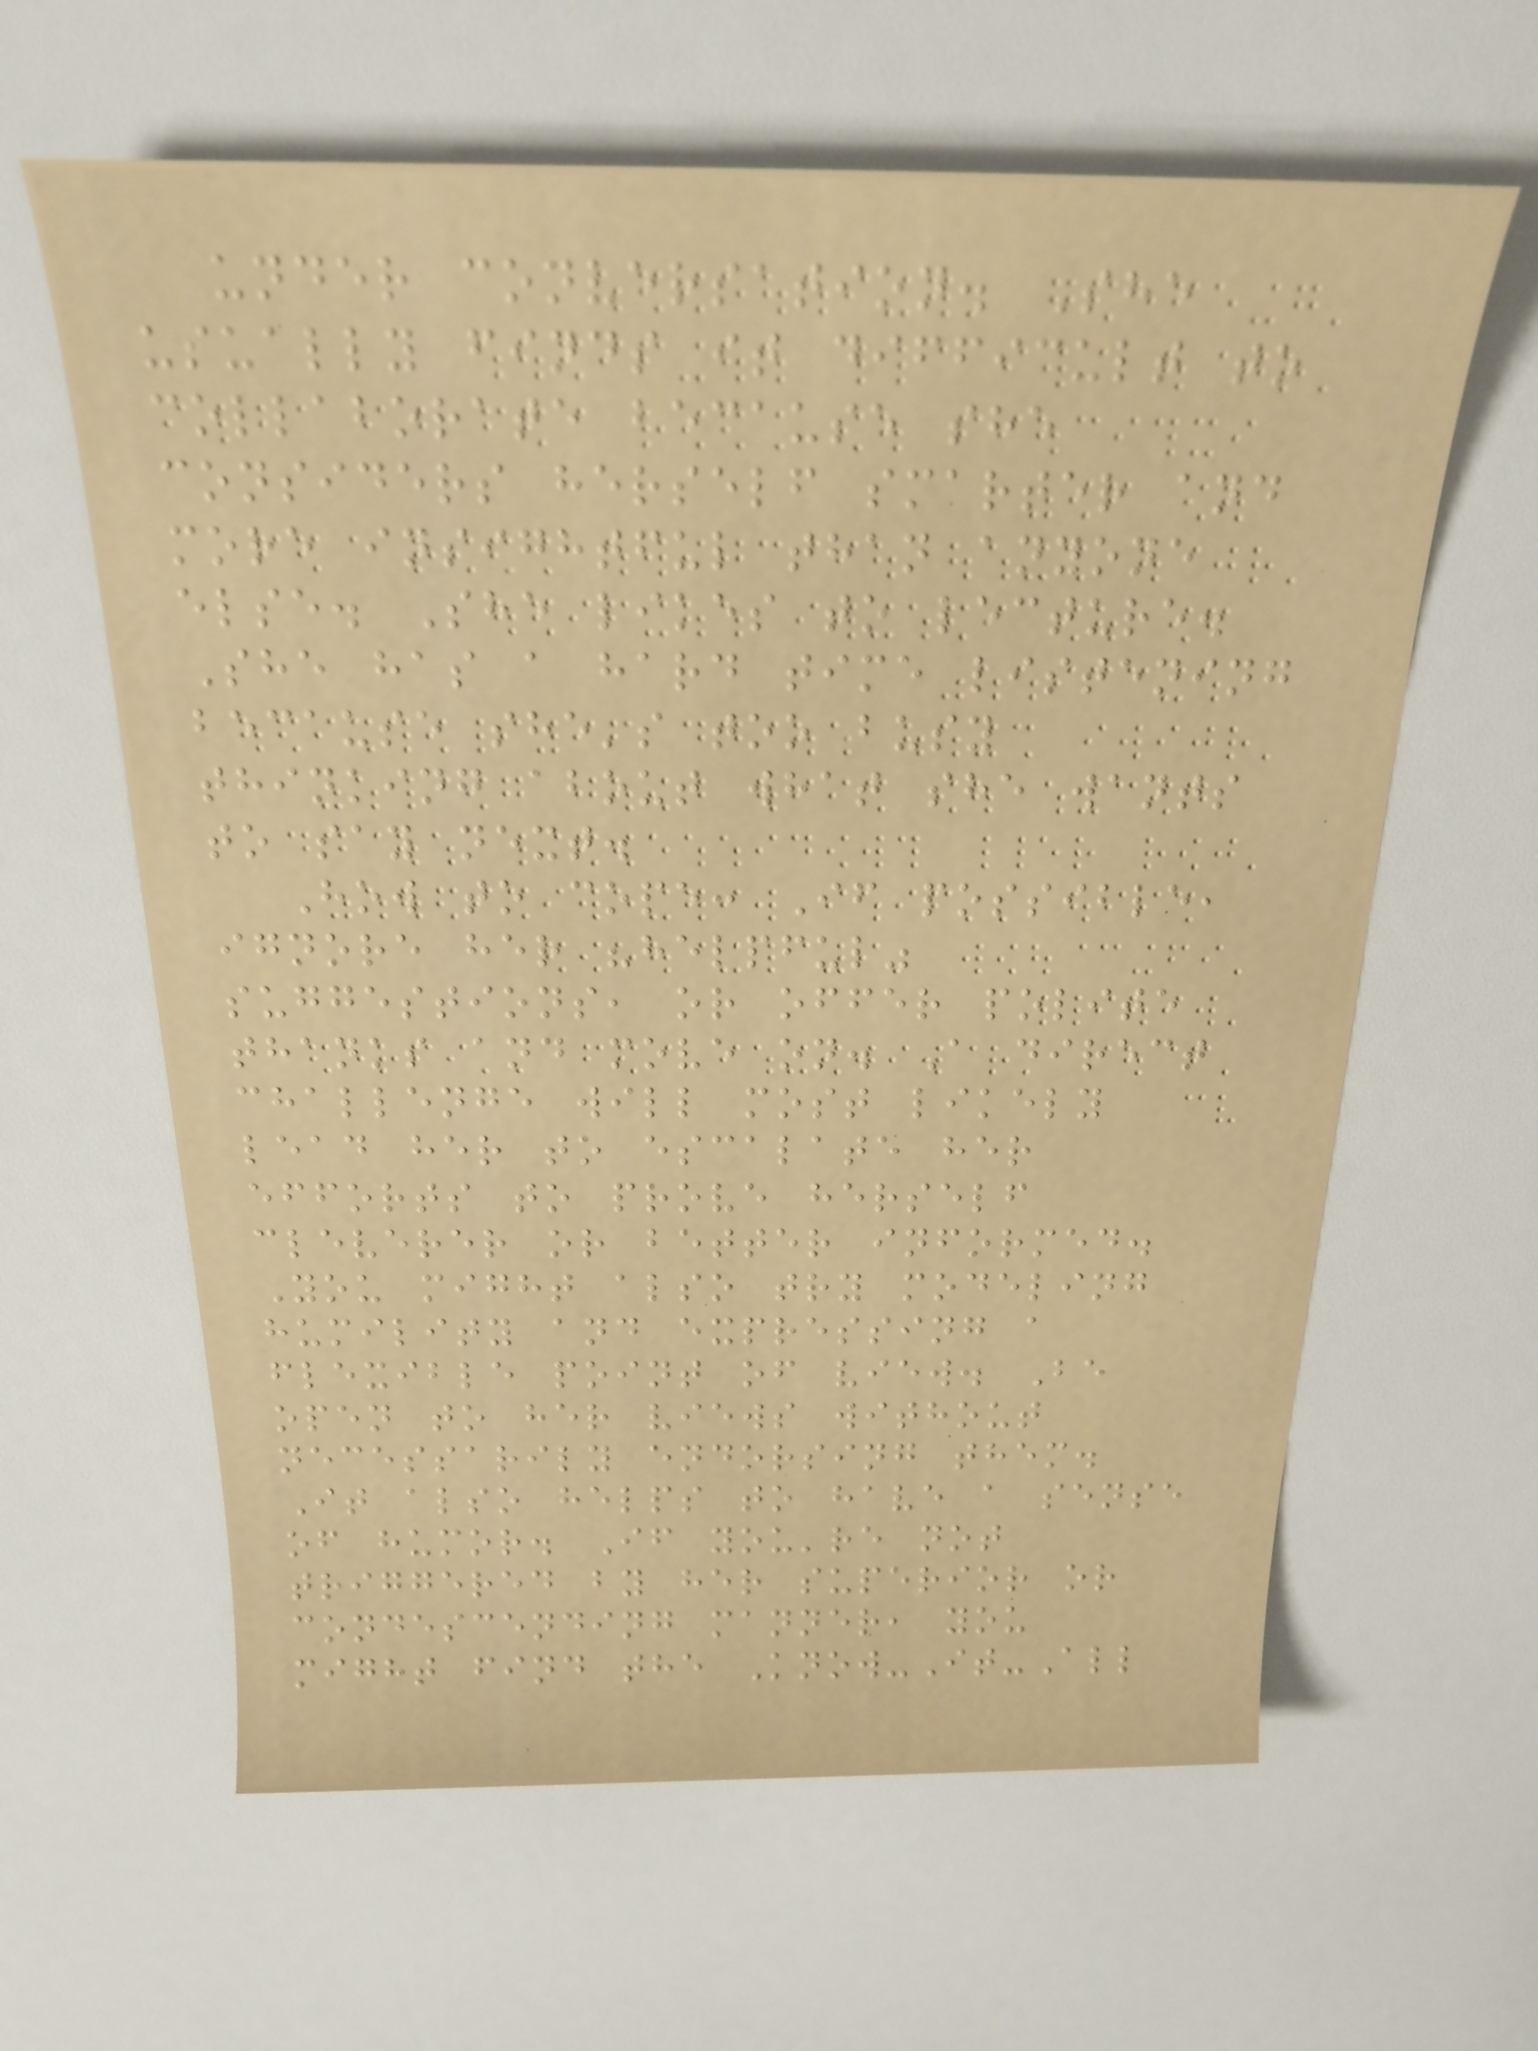under conversation. She
usually finds it difficult to
collaborate because she
considers herself smarter and
more insightful than anyone
else. She likes to lecture.
She has a hard time listening
because she's too busy
thinking about what she wants
to say next.
How to cope: If possible,
ignore her "helpful"
suggestions, or offer polite
thanks and move on. A direct
challenge will most likely
lead her to escalate her
efforts to prove herself
cleverer or better informed.
You might also try modeling
humility and expressing a
flexible point of view. Be
open to her views without
necessarily endorsing them.
It also helps to have a sense
of humor. If you're not
triggered by her superior or
condescending manner, you
might find the Know-It-All
